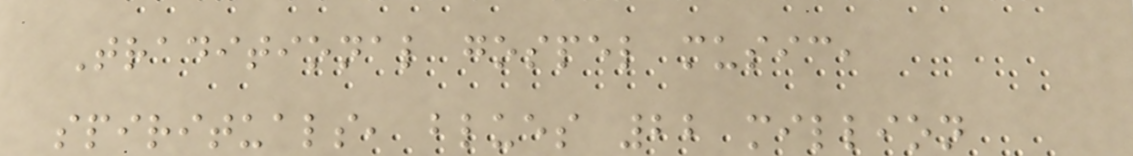Traditional gospel music,
spirituals, blues 22 million
